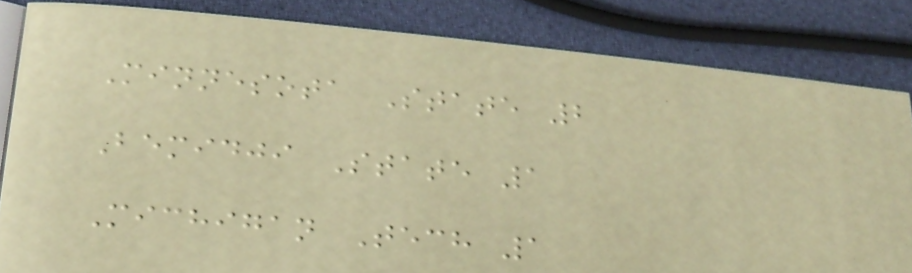Minnesota State 2
Bemidji State 1
Michigan Tech 1
